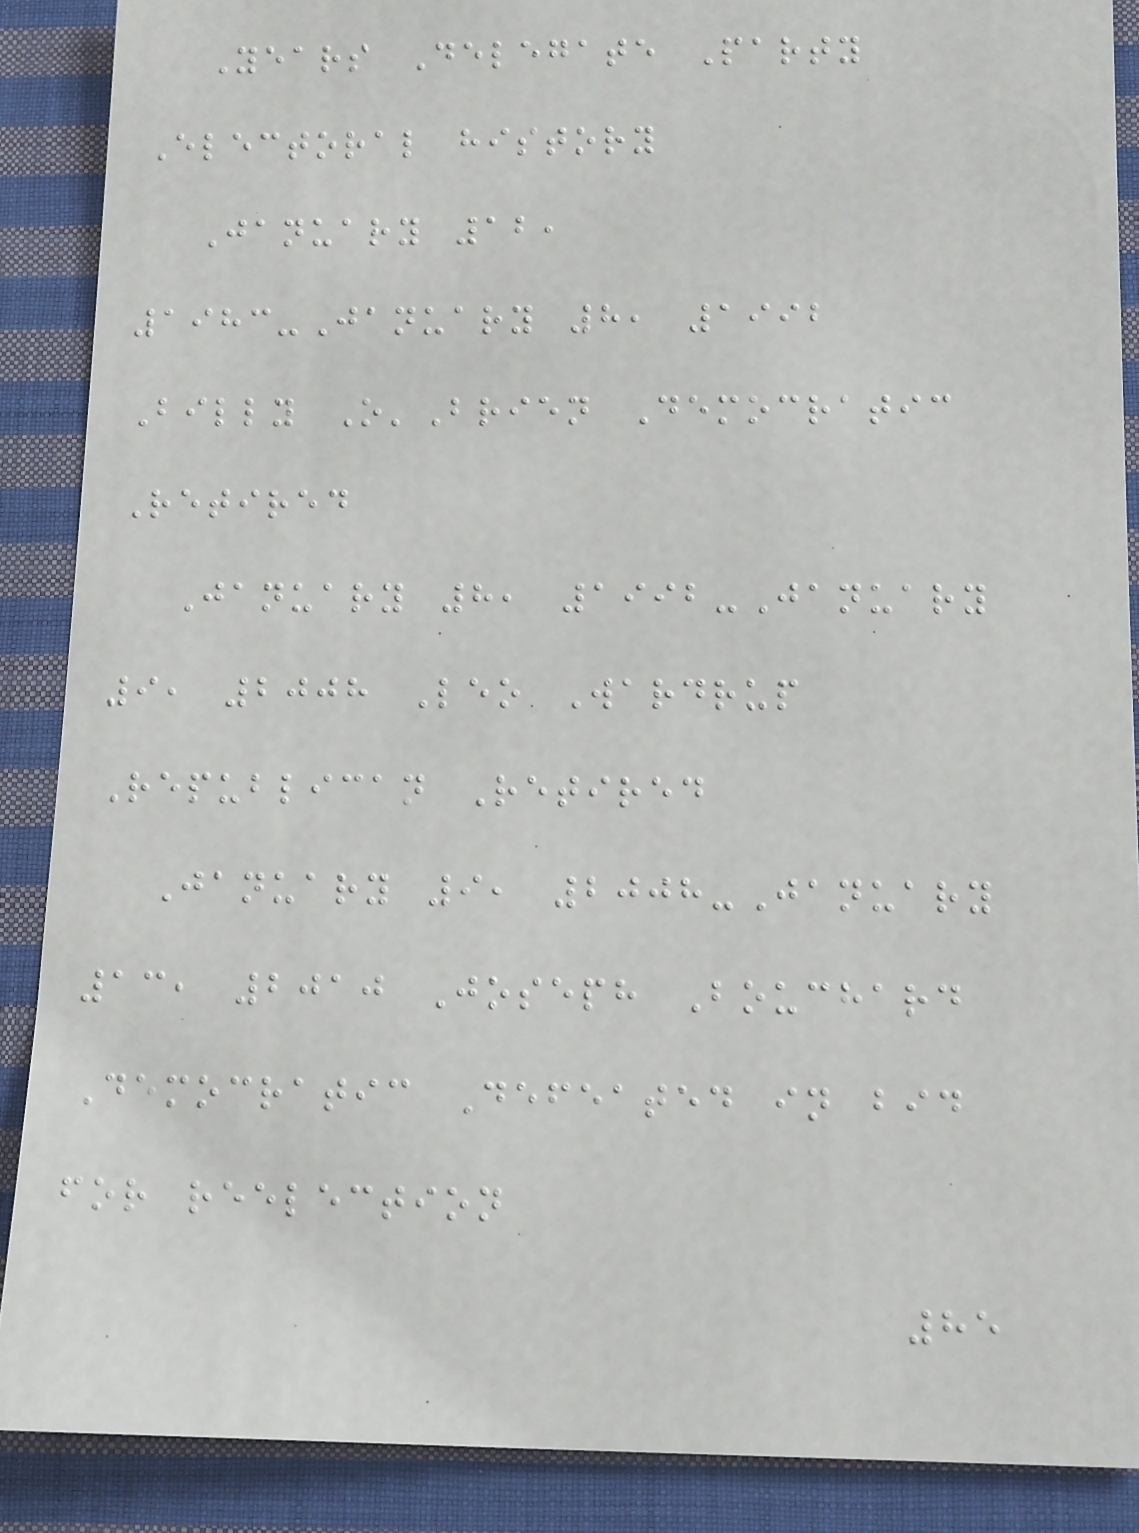Years Delegate Party
Electoral history
January 12,
1983-January 8, 1992
Billy O'Brien Democratic
Retired
January 8, 1992-January
9, 2008 Leo Wardrup
Republican Retired
January 9, 2008-January
13, 2010 Joseph Bouchard
Democratic Defeated in bid
for reelection
85
